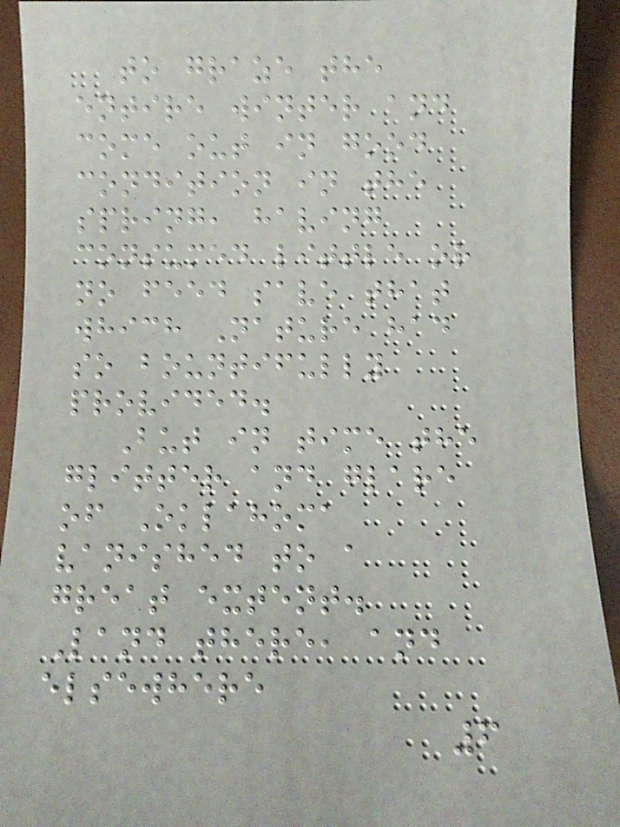to graze the
entire winter and
come out in good
condition in the
spring, having
consumed little or
no feed save that
which Nature had
so bountifully
provided.
But in time the
glitter and glare
of Oklahoma
vanished to a
great extent.
Land there, and
elsewhere
6
